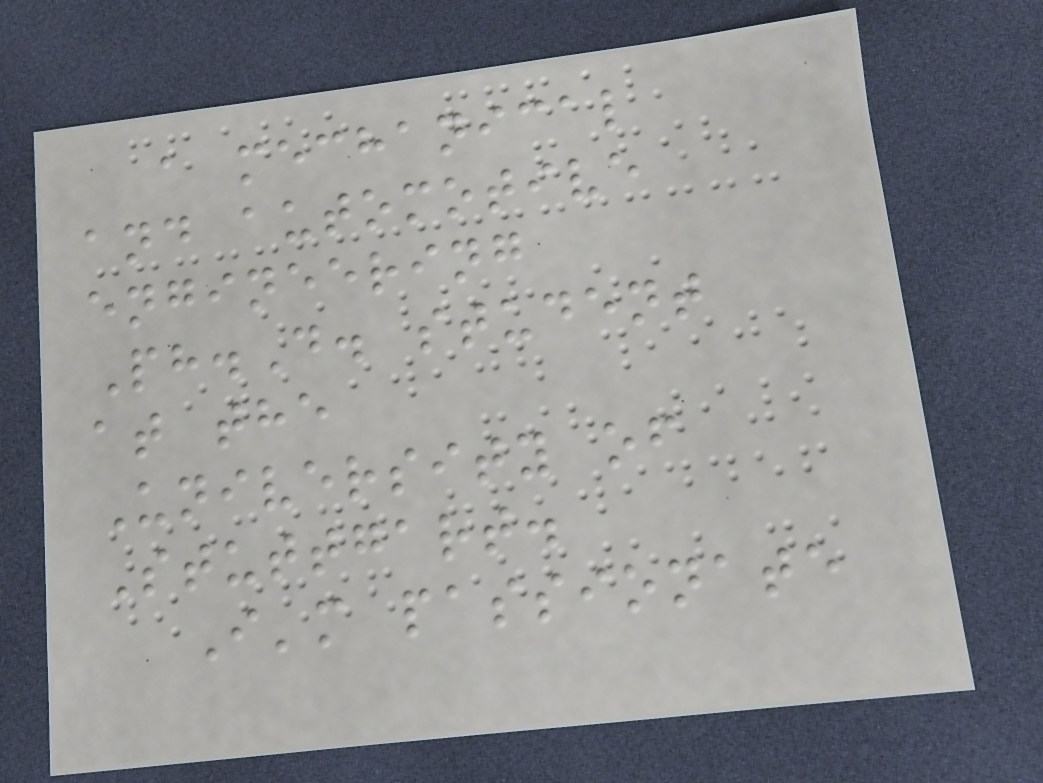a mechanical
and automotive
engineering
Ph.D. student
at the
University of
Stuttgart.
I'm passionate
